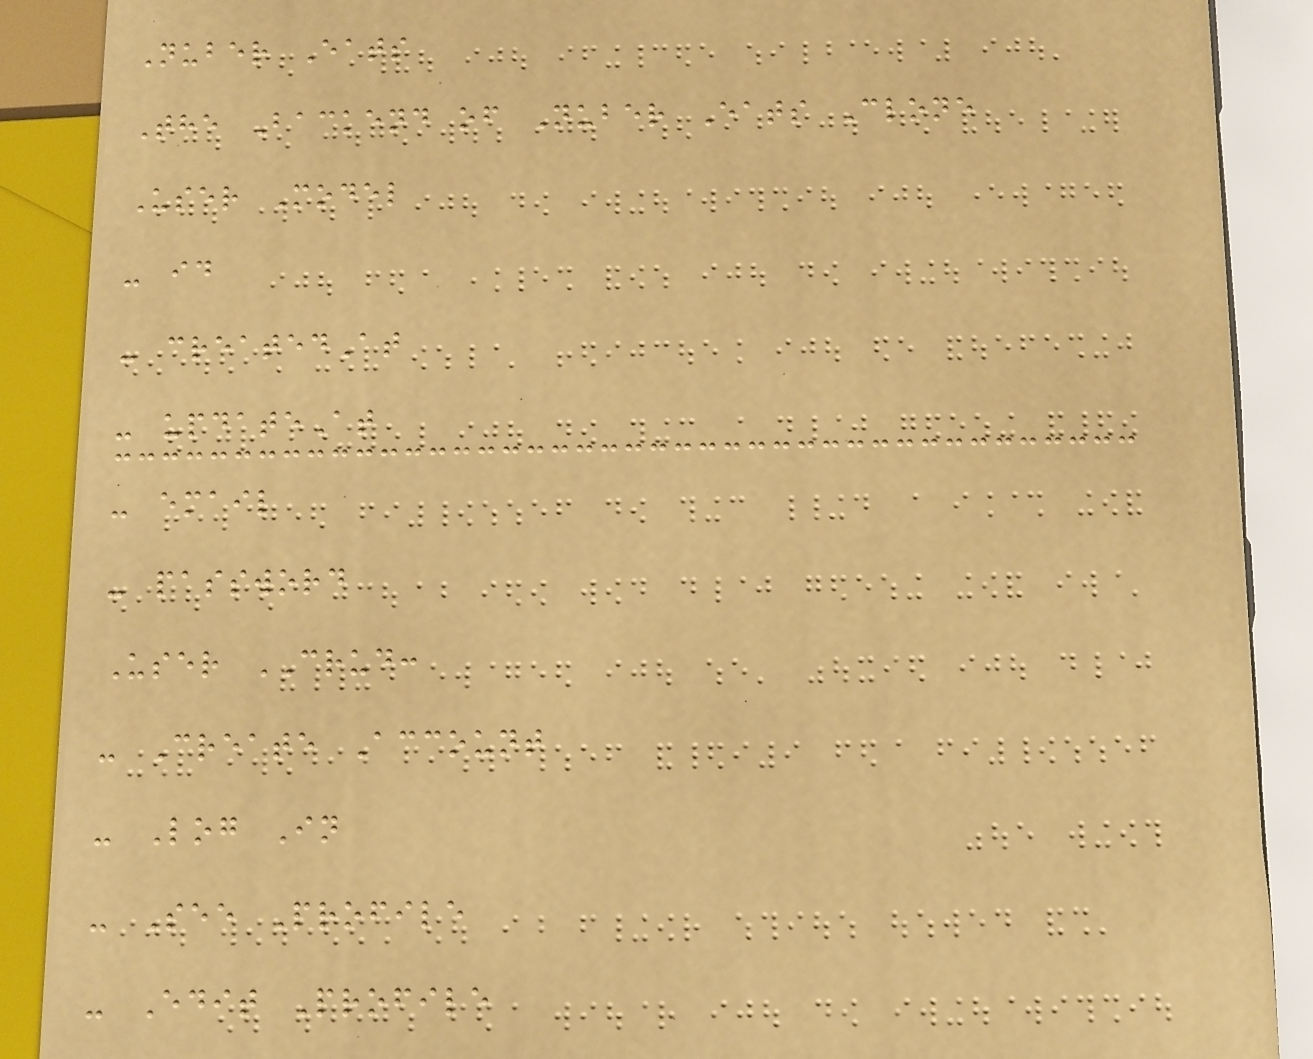Nuber Eats
The Backend of Nuber Eats Clone
User Model
- id
- createdAt
- updateAt
- email
- password
User CRUD:
- Create Account
- Log In
- See Profile
- Edit Profile
